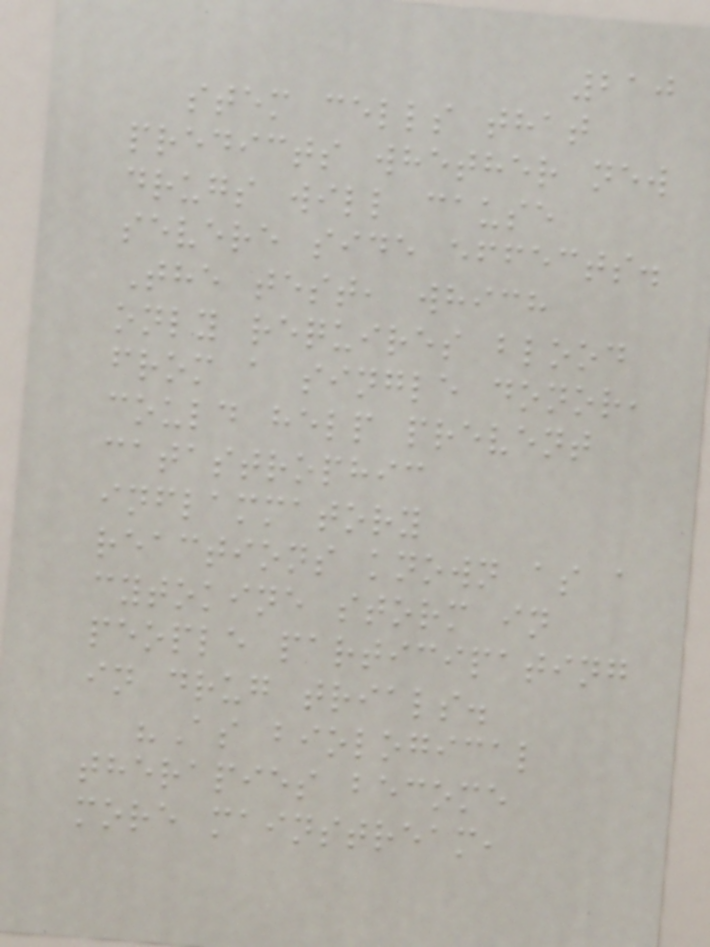210
stem cells that
predicts whether new
drugs will cause
severe side effects.
The test, which
only requires blood
from a single donor,
could help prevent
catastrophic
inflammatory
reactions known as a
cytokine storm in
people participating
in drug trials.
"As biological
therapies become
more mainstream,
